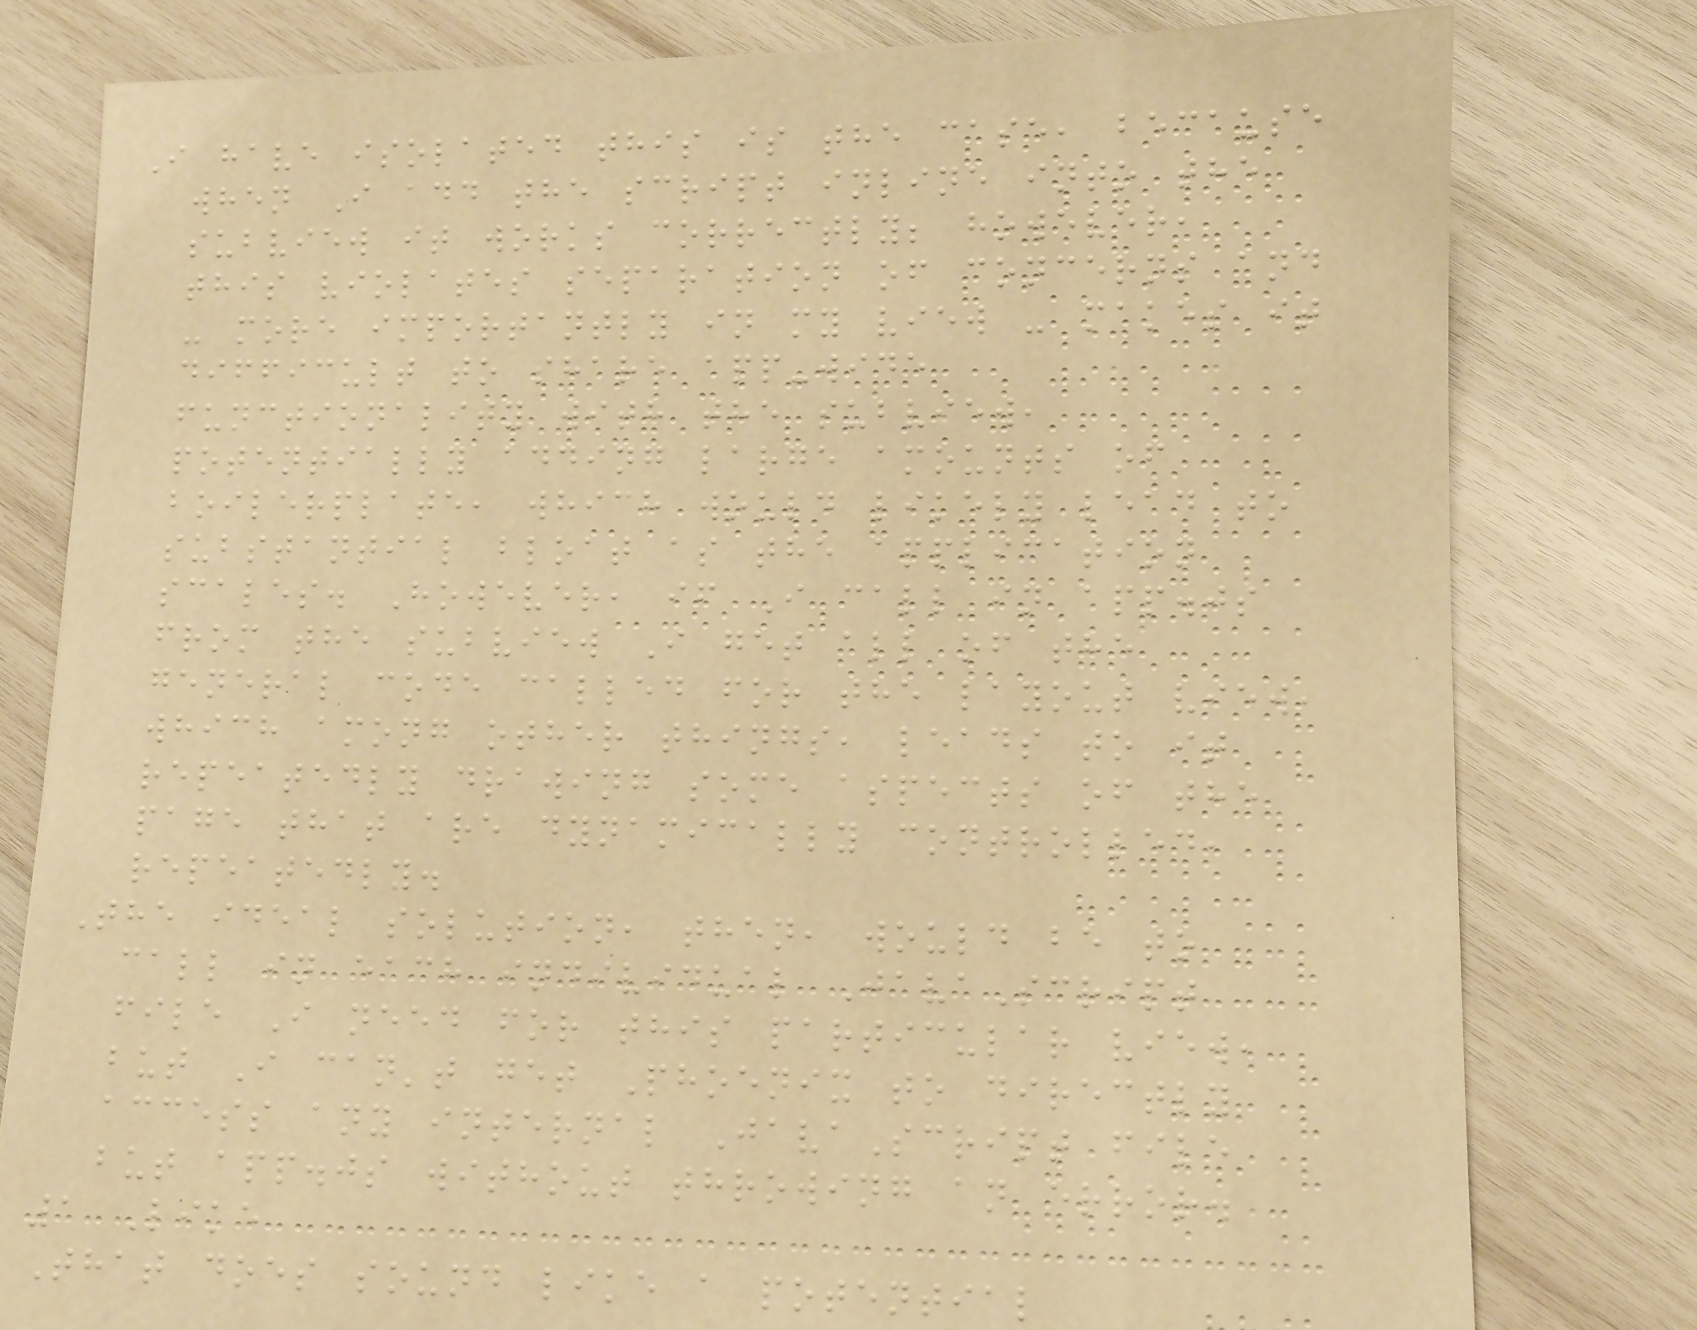I have isolated this is the case, because
when I add the script inline into the
subview it works correctly; however,
this violates separation of concerns and
- more importantly in my view - makes it
difficult to share app-wide
functionality with the subview,
potentially adding large amounts of
boilerplate, which would likely lead to
substantial bloat as the application
scales. However, if I call in app.js
from the subview I get all of the
general code called for the layout view,
which among other things, leads to it
repeatedly drawing some aspects of the
page that are dynamically controlled,
repeatedly.
The ideal solution, then, would be to
call in each individual JavaScript
file I need for this particular view,
but I can't get Phoenix to directly
access any internal JavaScript file
but app.js without throwing an error.
1 Like
That does sound like a potential
